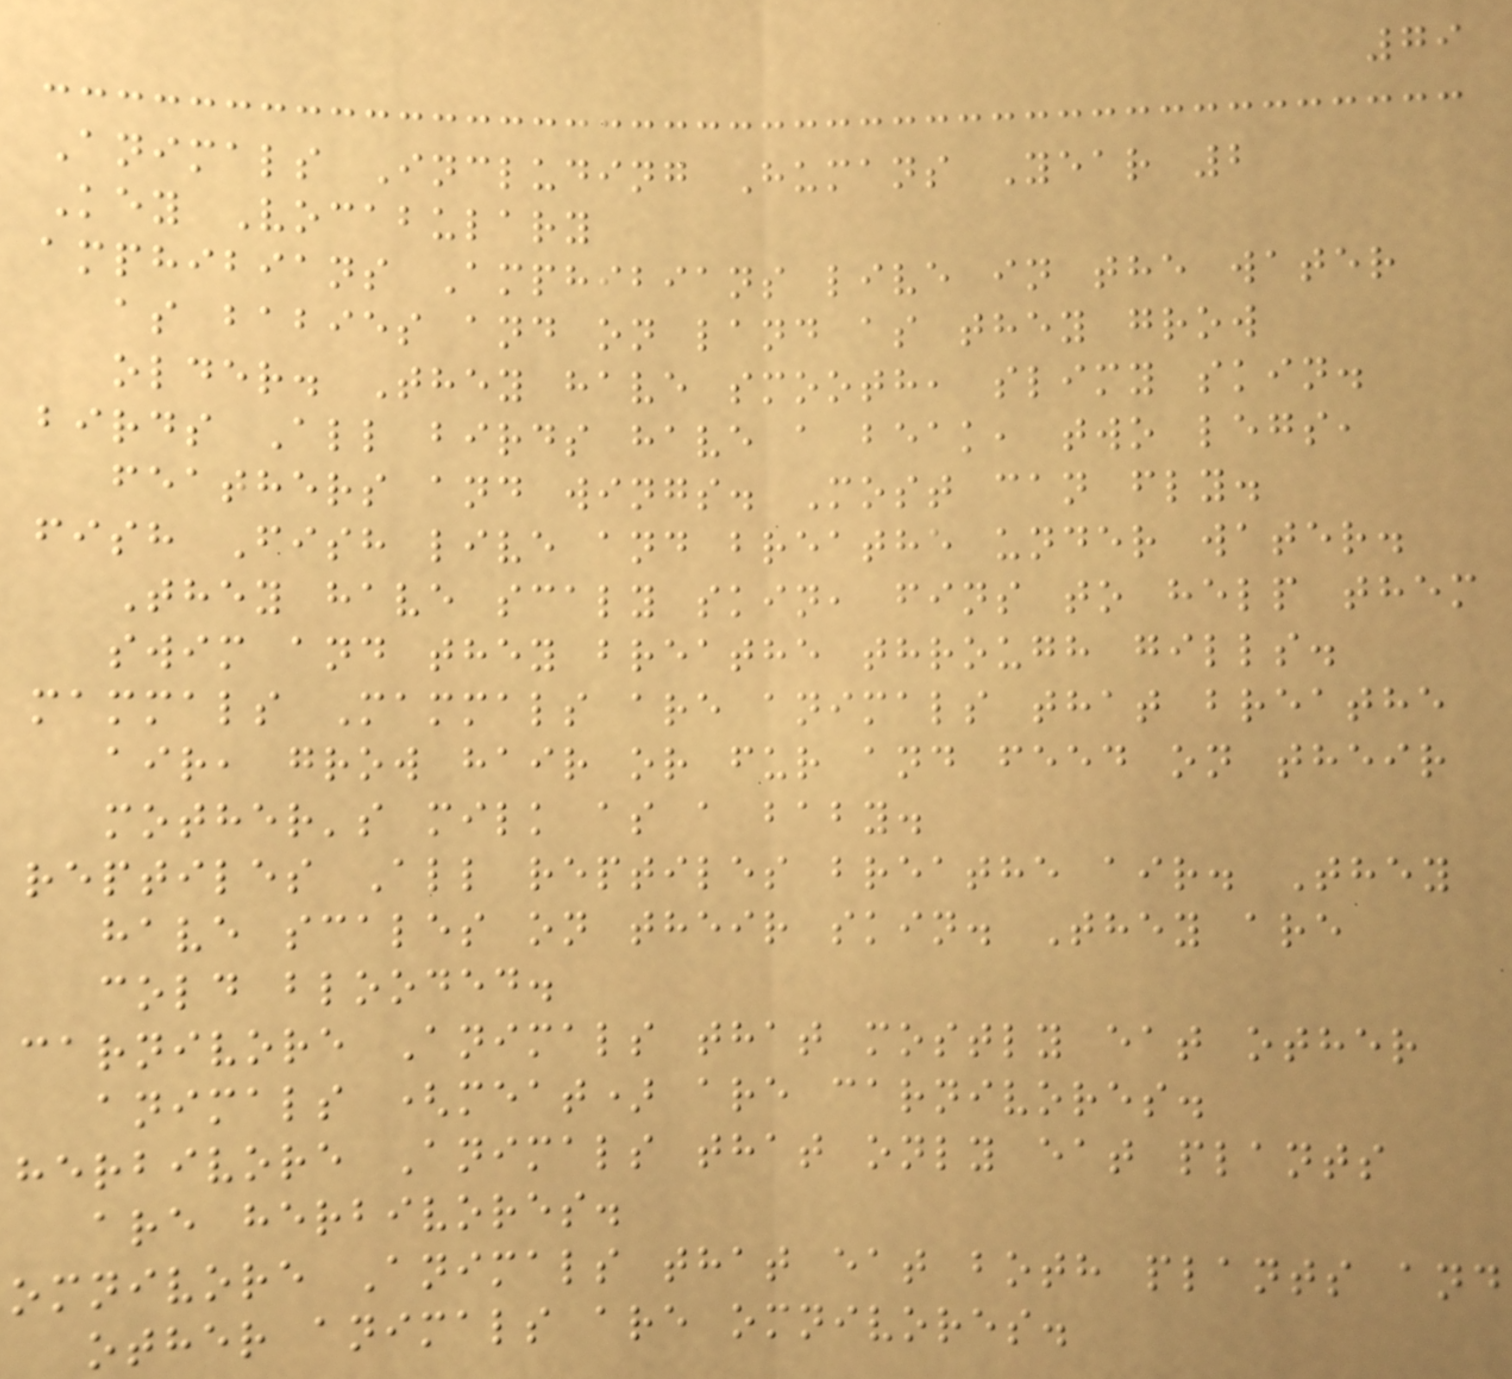79
Animals Including Humans Year 2
Key Vocabulary
amphibians Amphibians live in the water
as babies and on land as they grow
older. They have smooth, slimy skin.
birds All birds have a beak, two legs,
feathers and wings. Most can fly.
fish Fish live and breathe under water.
They have scaly skin, fins to help them
swim and they breathe through gills.
mammals Mammals are animals that breathe
air, grow hair or fur and feed on their
mother's milk as a baby.
reptiles All reptiles breathe air. They
have scales on their skin. They are
cold blooded.
carnivore Animals that mostly eat other
animals (meat) are carnivores.
herbivore Animals that only eat plants
are herbivores.
omnivore Animals that eat both plants and
other animals are omnivores.
